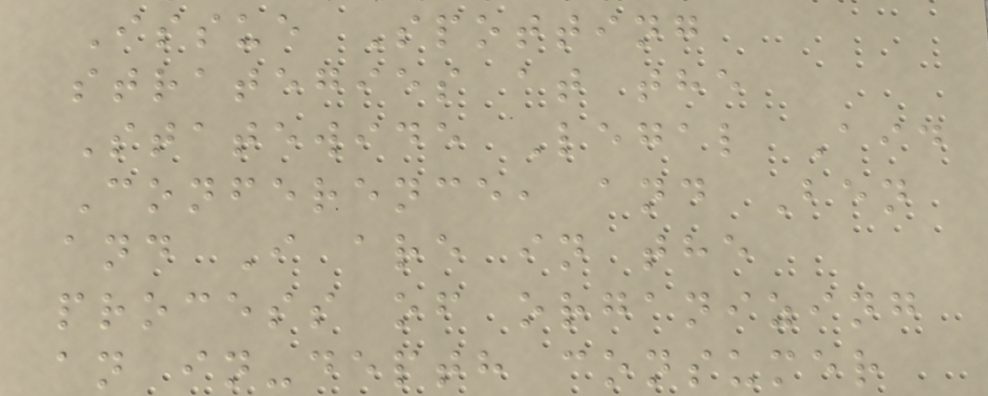Issue Spotting
strategies at the
Statewide Legal Aid
Conference, and Ben
and I are in the
process of organizing
an in-depth consumer
